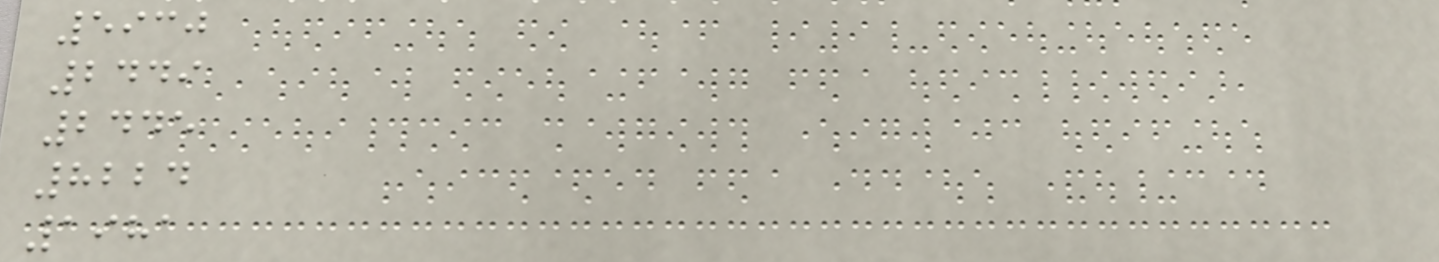5930
2449
2445
8224
1981
